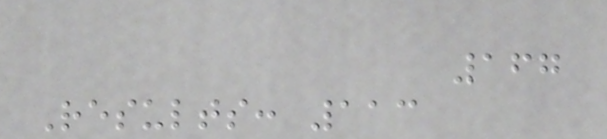167
Results: 113
